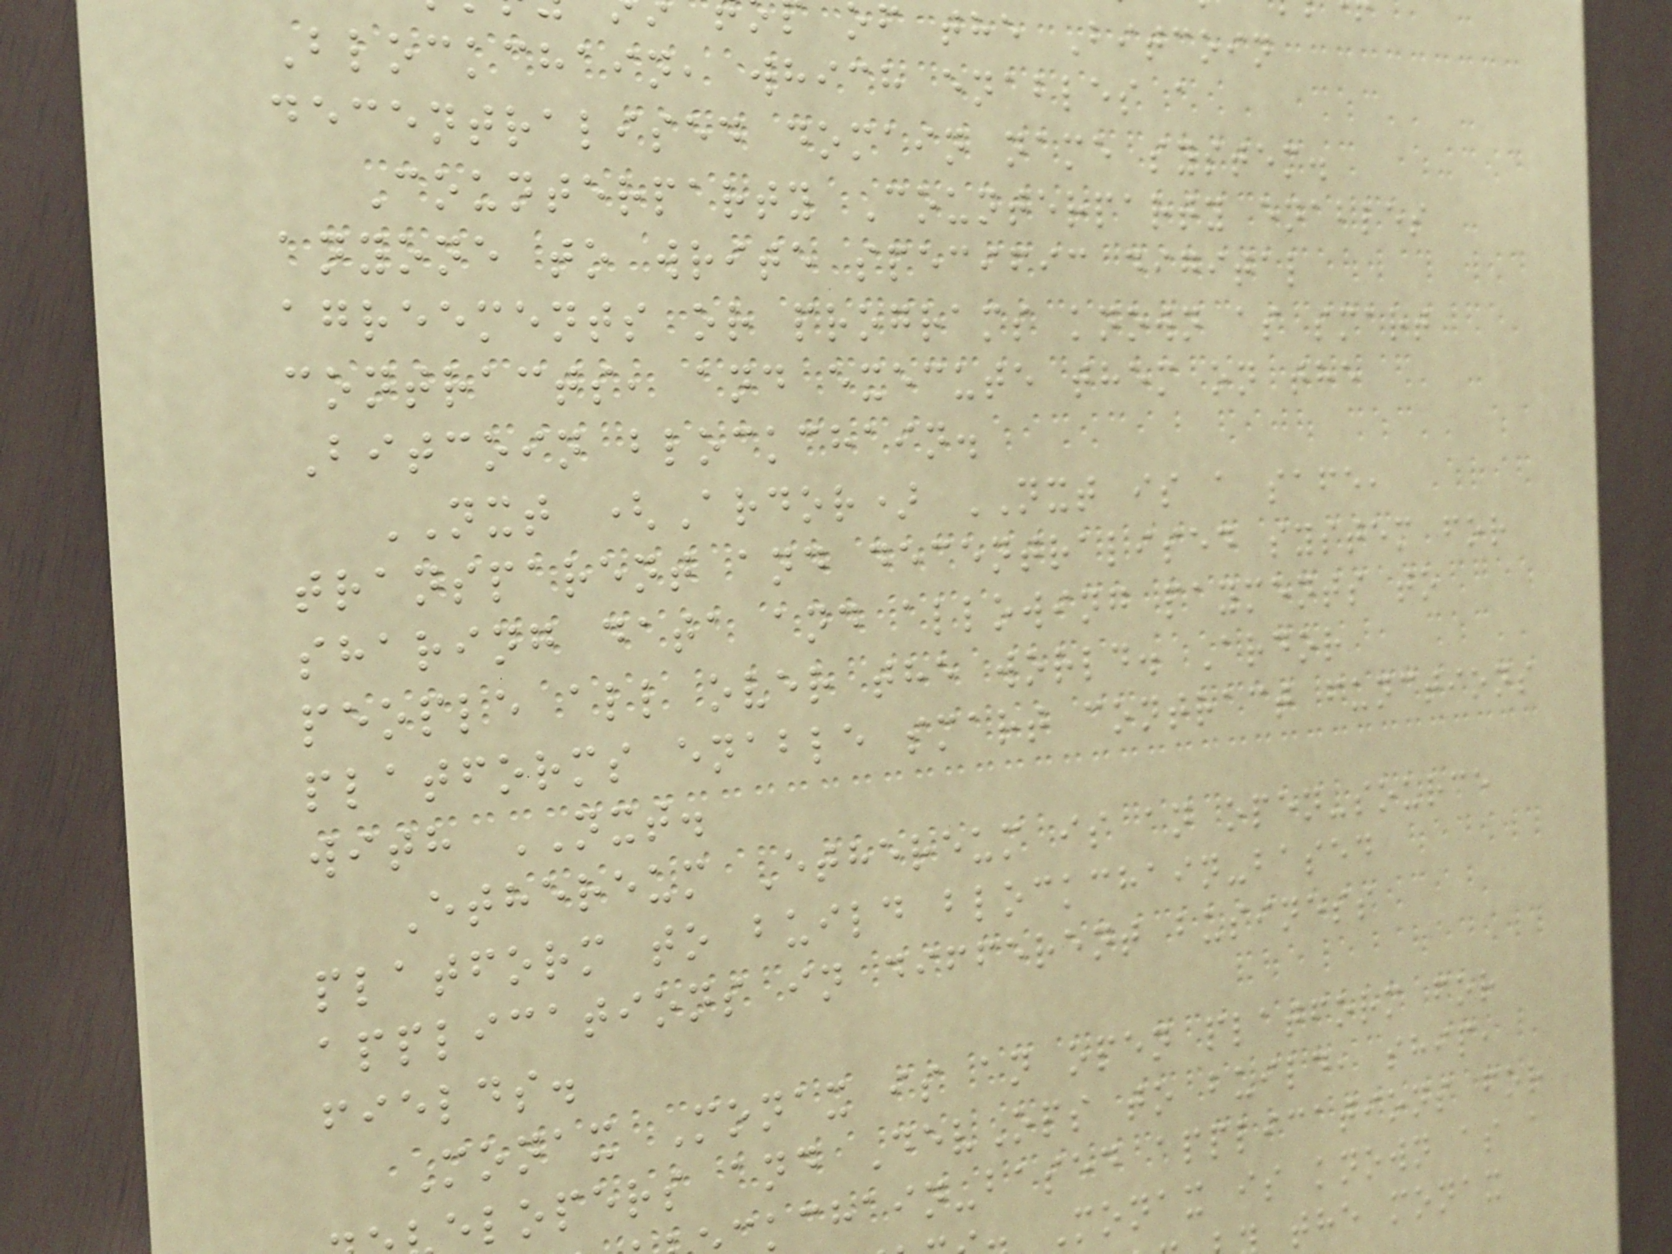of the Bitcoin
Blockchain, which enables a
decentralised domain name system.
Counterparty Counterparty enables
anyone to write specific digital
agreements or programs known as smart
contracts, and execute them on the
Bitcoin blockchain.
NXT (Ardor) NXT is a safe,
transparent and decentralised system for
sharing data and allowing payments to
people all over the world. Ardor
platforms enable smart contract functions
with NXT.
Ethereum Ethereum is an open-source
platform to build blockchain-based
applications in different business
fields.
Monax Monax is an open platform for
elopers and DevOps to build, ship,
kchain-based applications for
Monax is known as a
